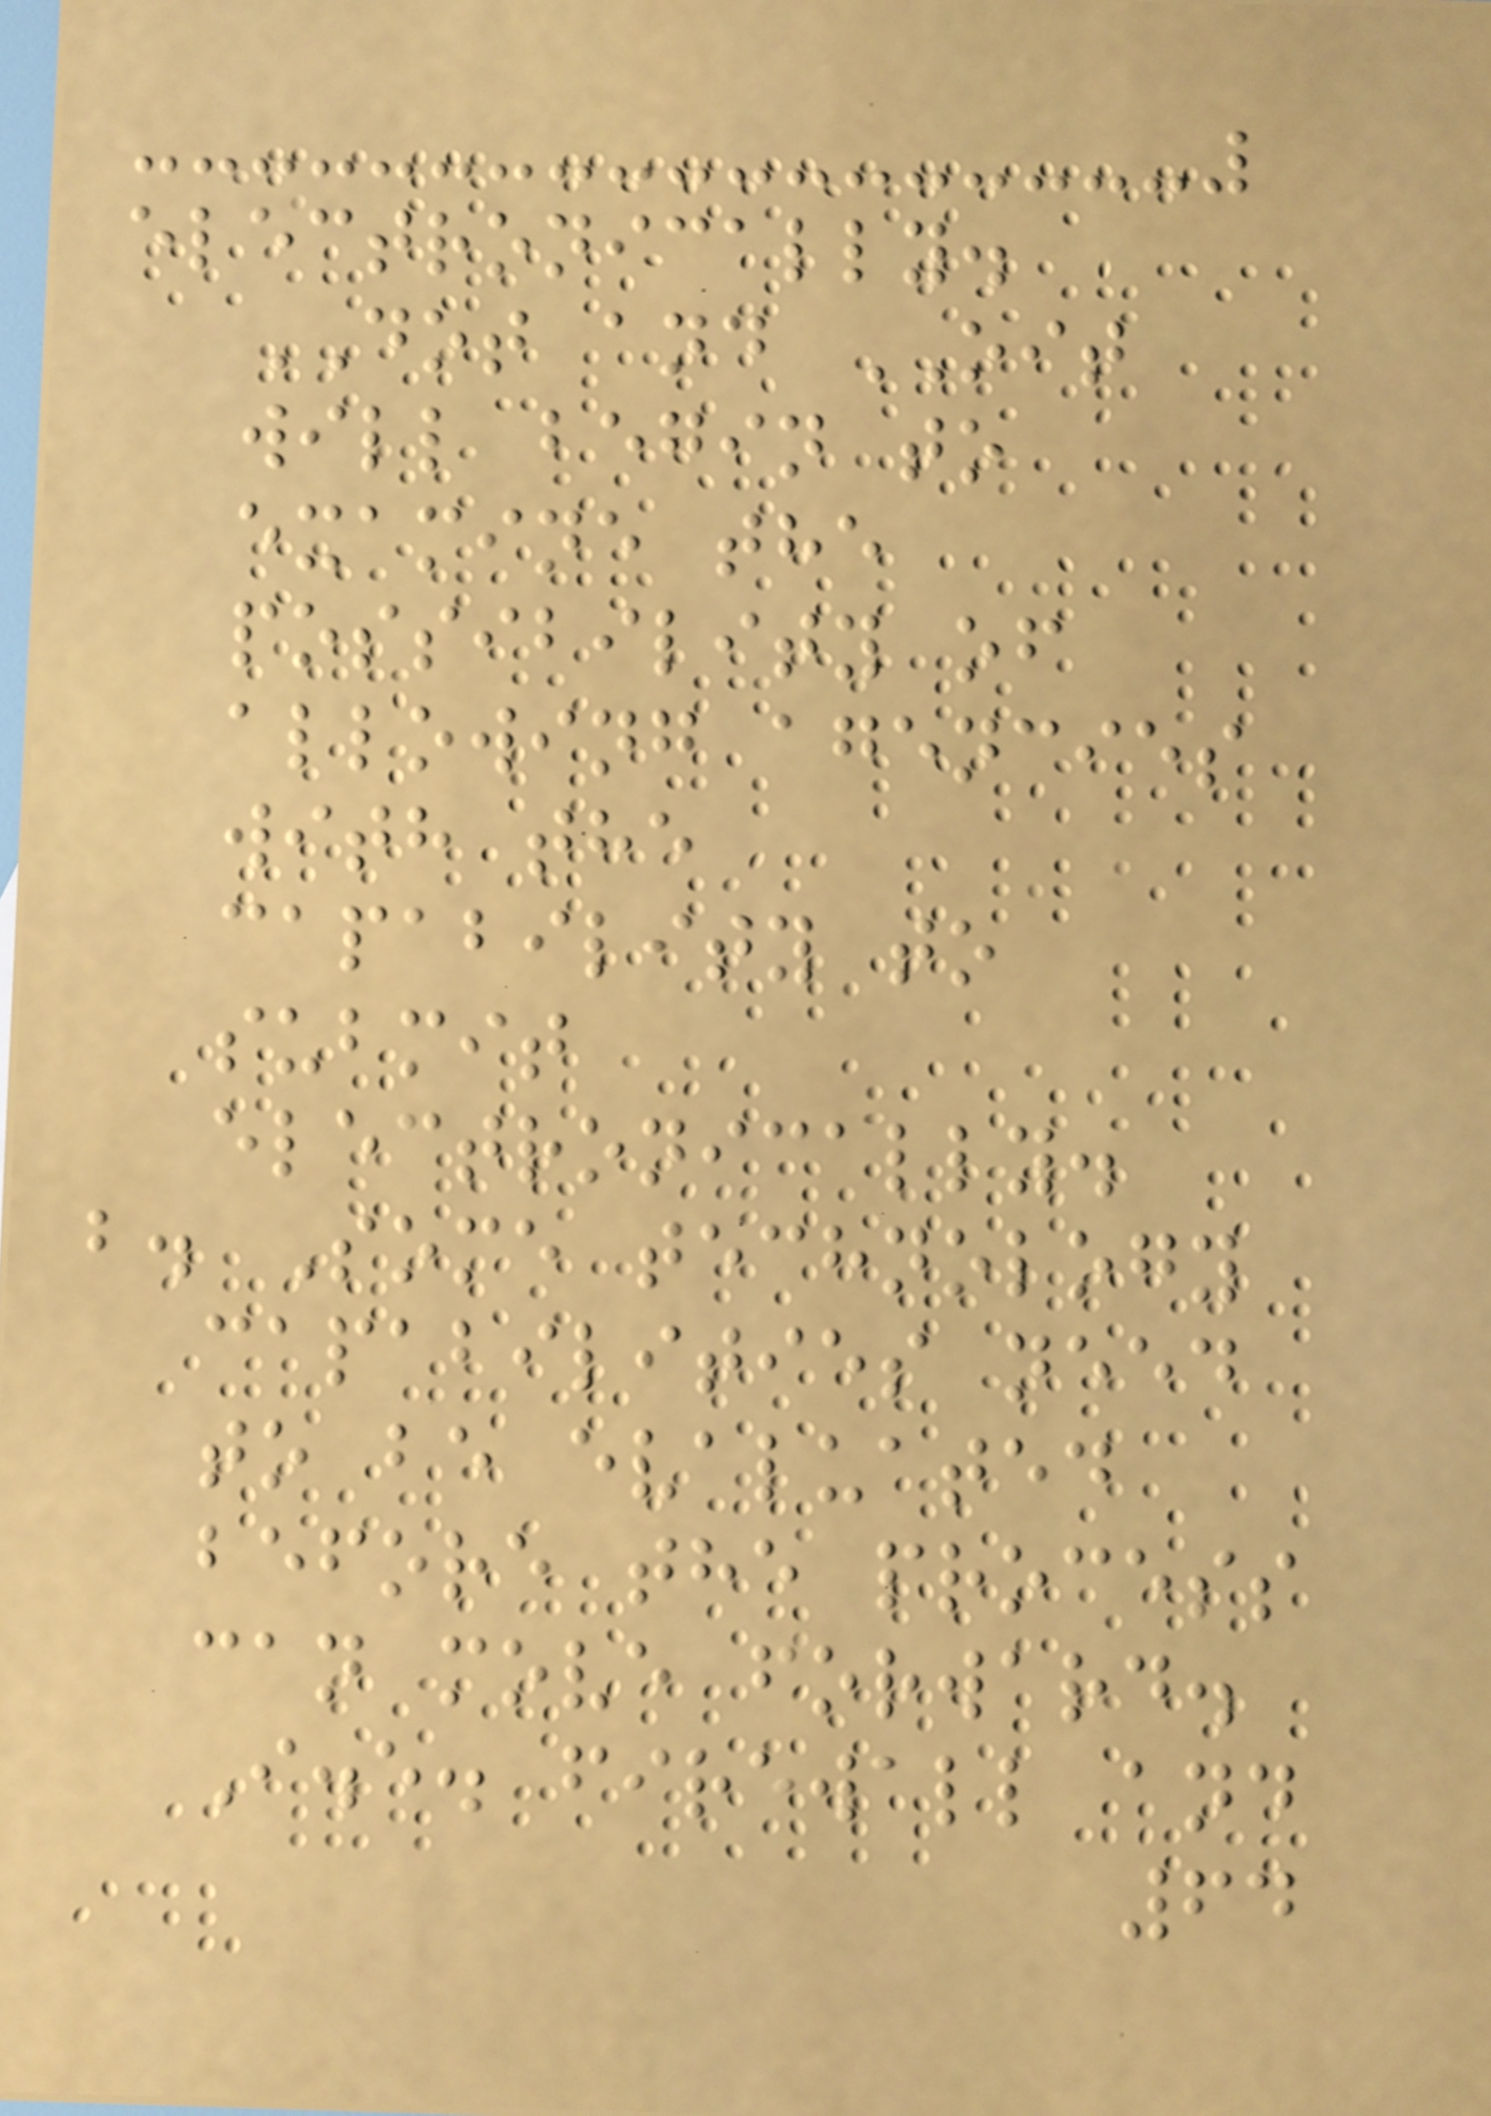electronically.
DOT and OIT
will begin to
examine the
possibility of
allowing agencies
with the
capability to
submit
electronically.
b. Some technology
capabilities need
to be evaluated
before the process
can move forward.
I.e. firewall and
64
